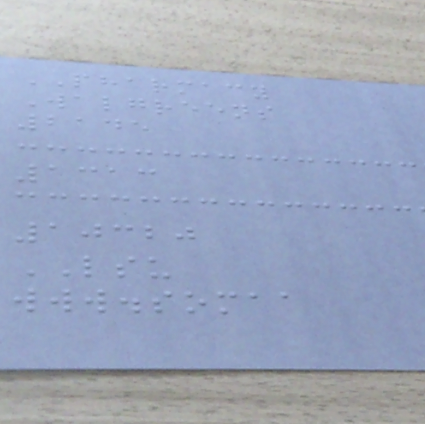PHARMACY
Walgreens
2145
1313
10320
LSU
www.somaa
